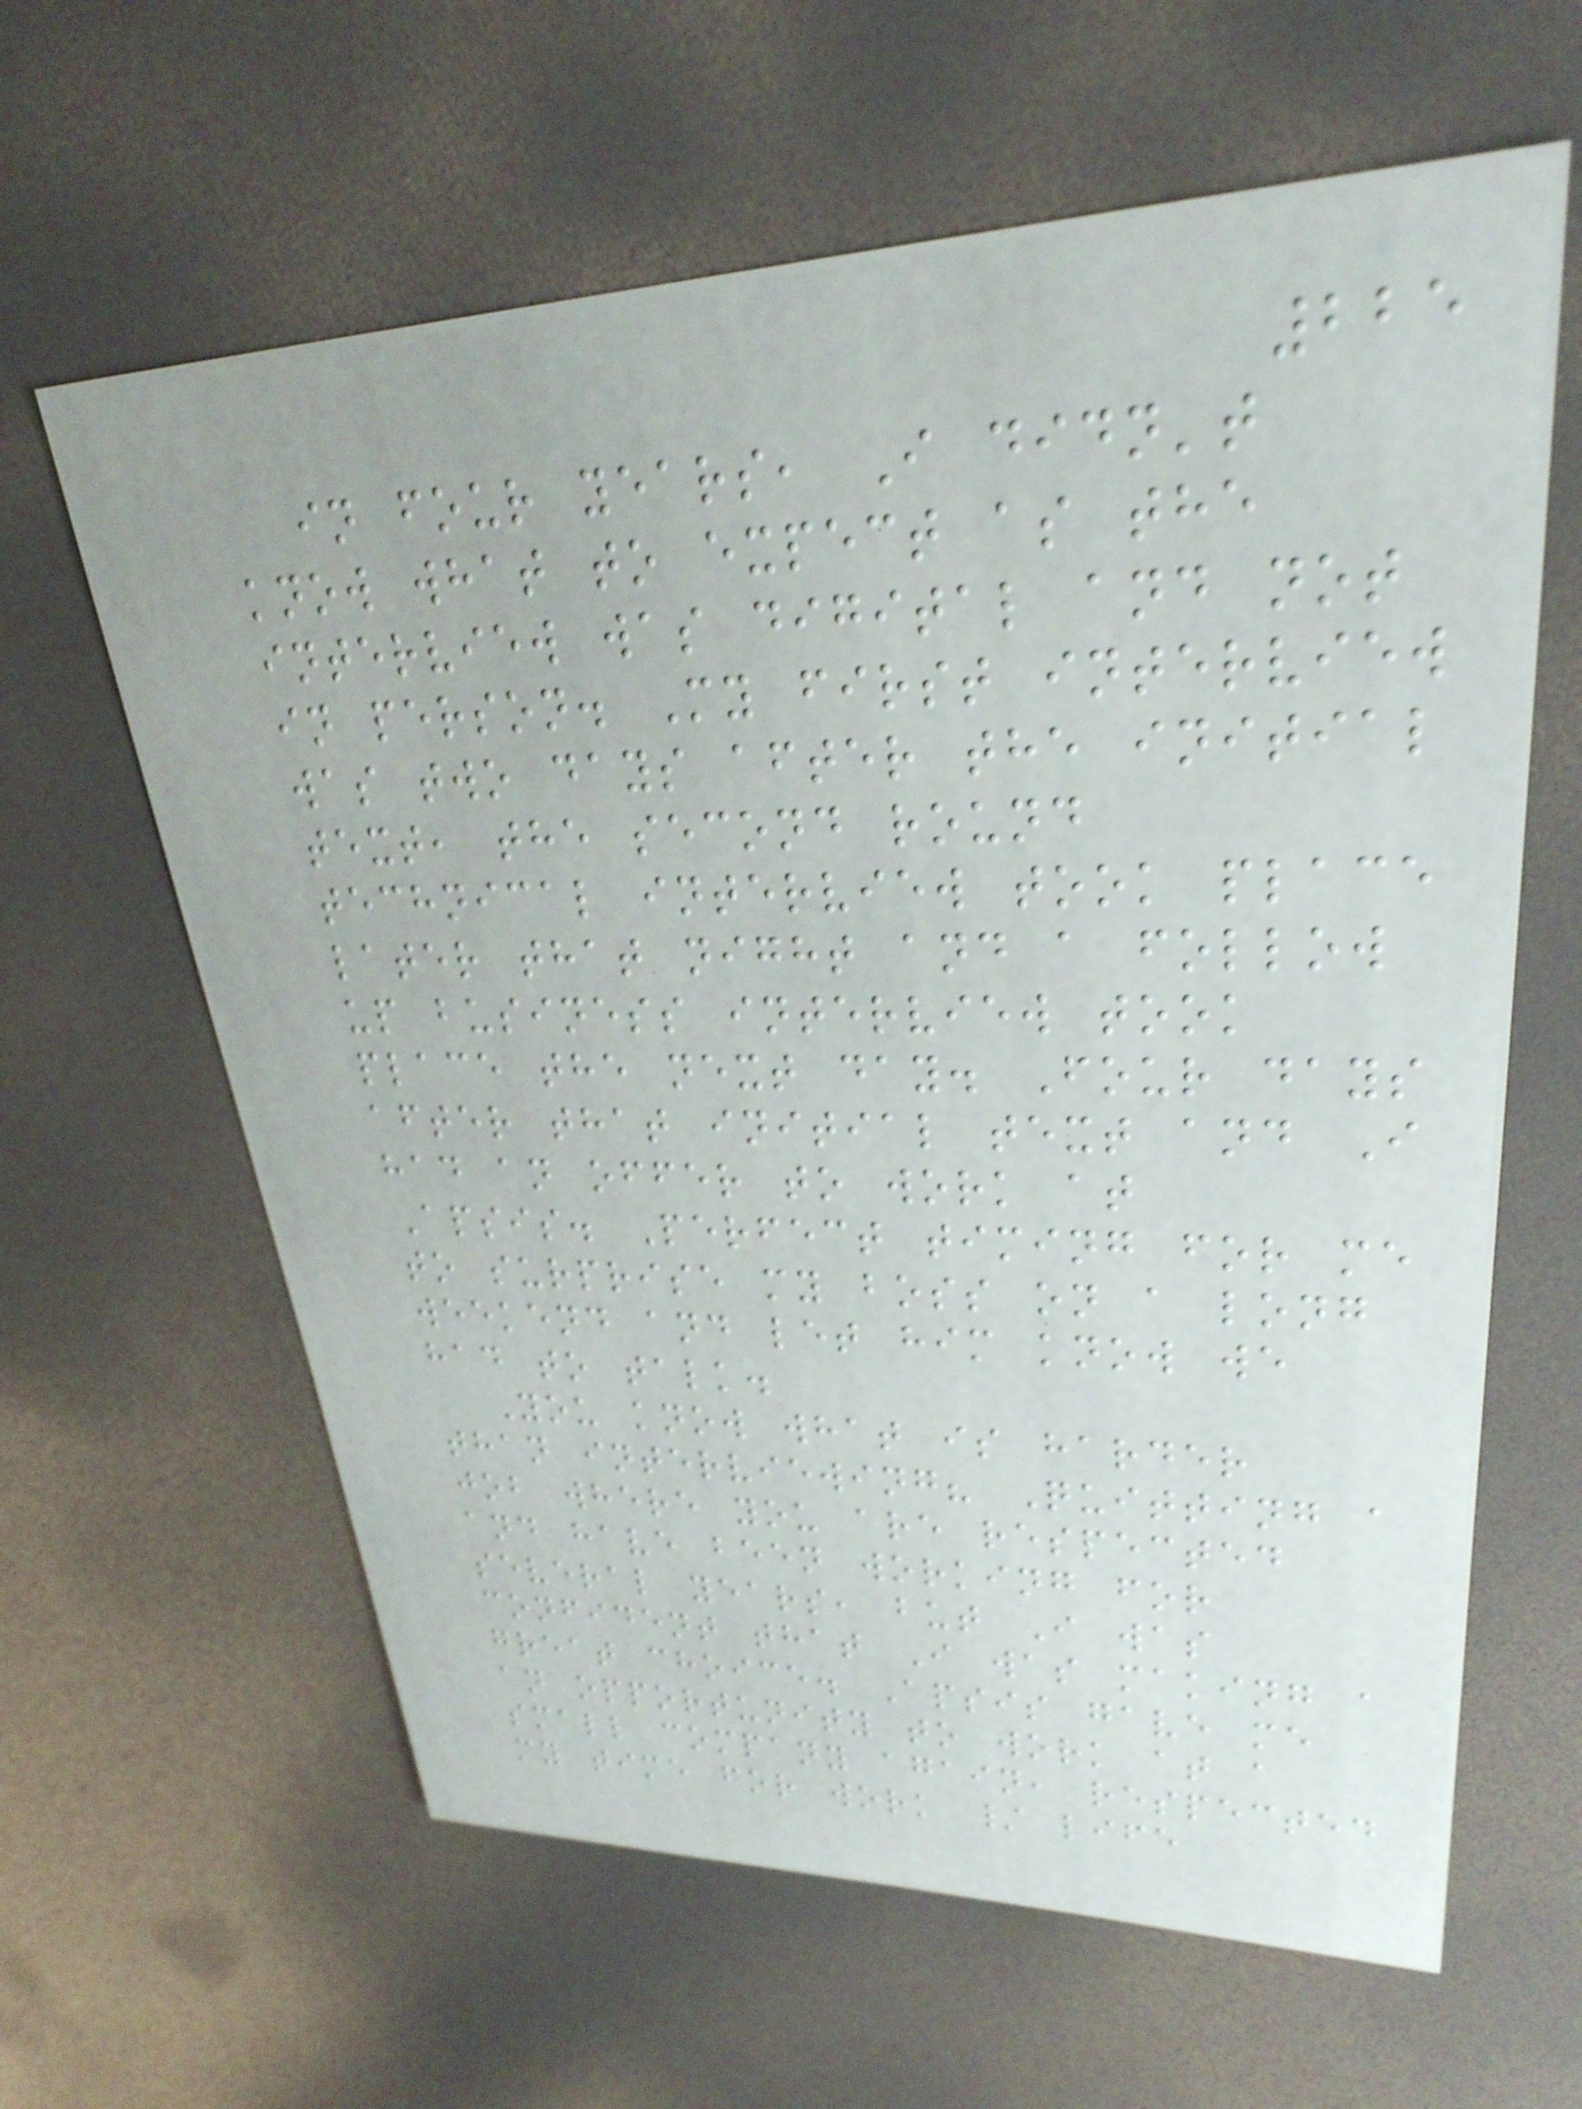225
in four years, I didn't
know what to expect as the
interview was digital and not
in person. My first interview
was two days after the initial
text, the second round
technical interview took place
later that night and a follow
up business interview took
place the next day. Four days
after that initial text and I
had an offer to work at
Apsis. Perfect timing for me
to surprise my boss on a long
weekend and let him know we
had to talk.
You know what is harder
than interviewing? Quitting a
job where you are respected
and have been working for
several years, but I was
confident that I was making a
great choice. Apsis gave me
an opportunity to work at a
small company again, respected
my time for work / life
